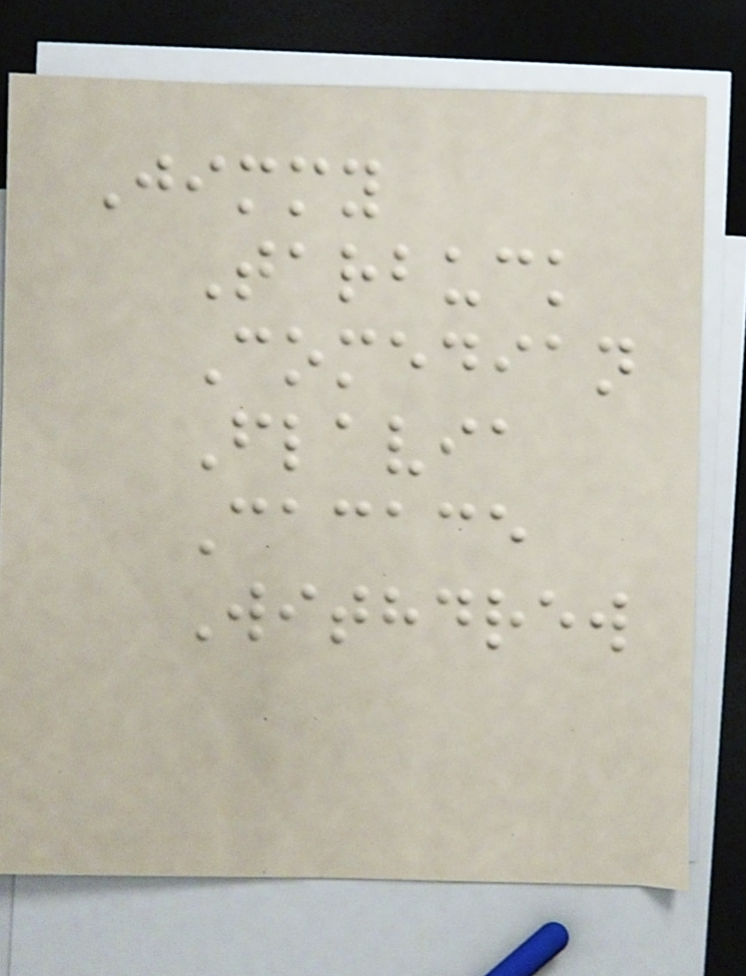Jimmy
Tarbuck
Comedian
Flavia
Cacace
Withdrew
